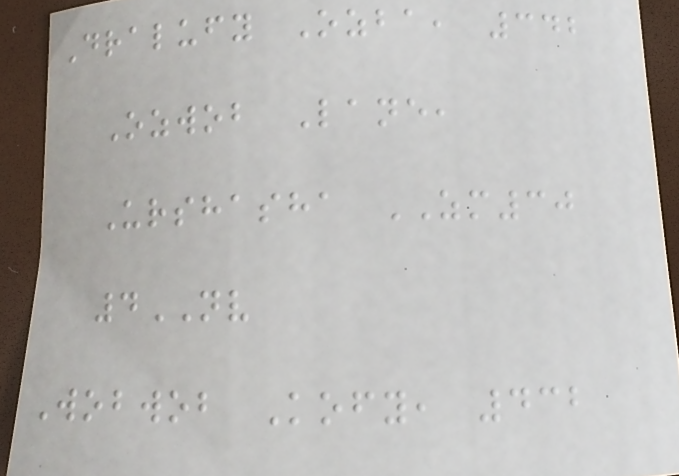Dralufy Ozba, 342
Ozwob Lane,
Urshasha ZM30
4NV
Wobwob Kofy, 432
